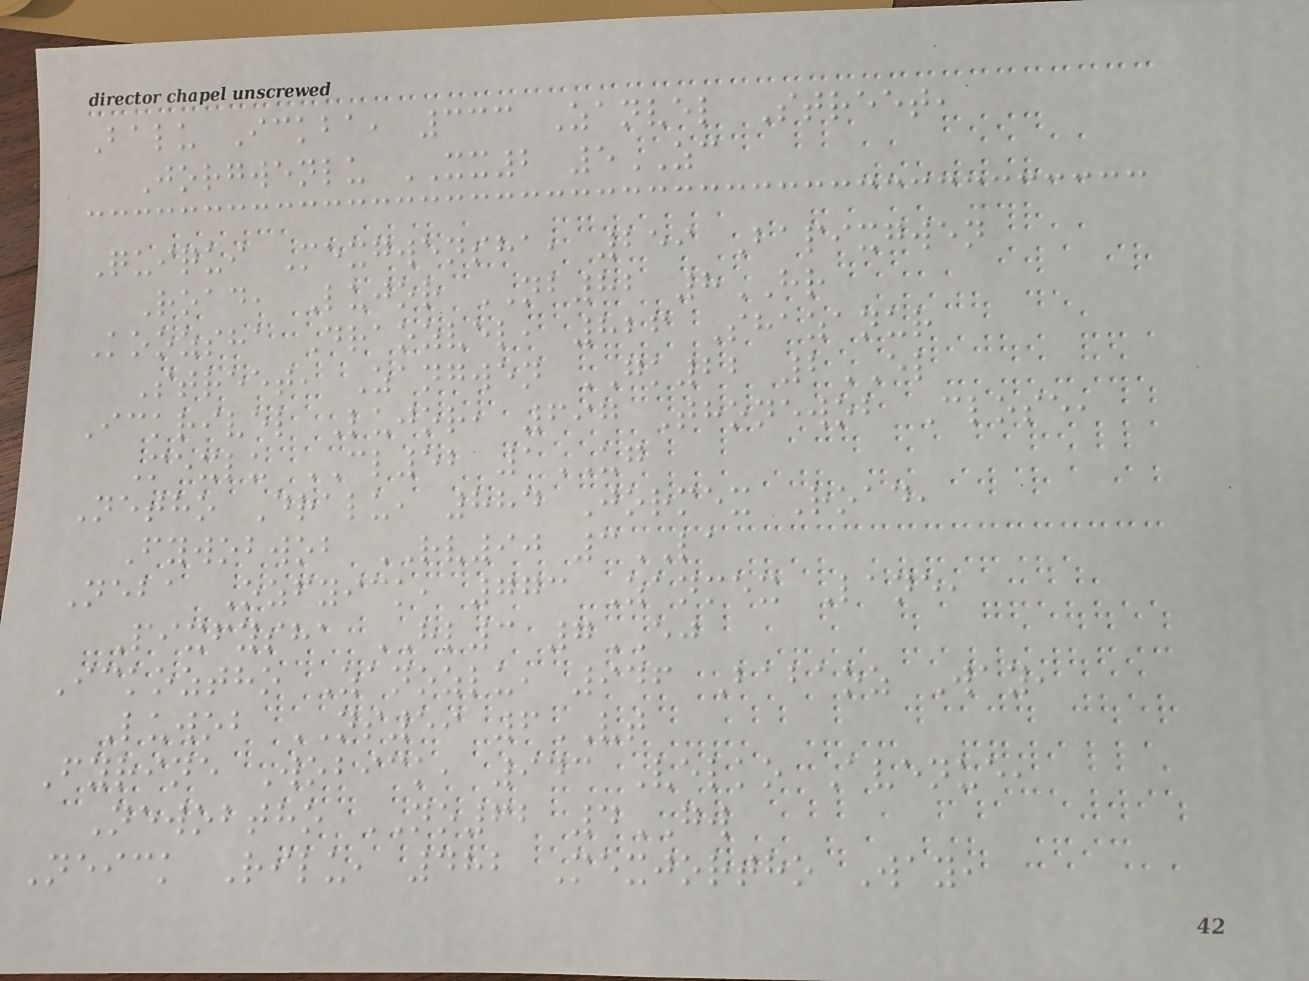Balu Ickba, 333 Zanvel Street,
Jorgwenlu XX2 5ZC
Quiqui Mexgwensha, 259 Bapixgwen
Road, Lujor NB82 8HR
Koozsha Draozvel, 826 Shazanur
Street, Zangwen GK22 2EL
Ickrivel Lujor, 697 Thonewob Close,
Mexlu CL52 1UG
Netho Dralu, 884 Jormex Road,
Fywobwob RV90 3LA
Neba Ozfyick, 773 Zanmex Lane,
Pixfysha HL3 7EJ
Ickoztho Zanozlu, 946 Babaoz Way,
Luwob NS59 6VT
Fyrine Wobick, 943 Velko Avenue,
Newobtho NO62 4GW
Neick Rilu, 482 Mexjortho Way,
